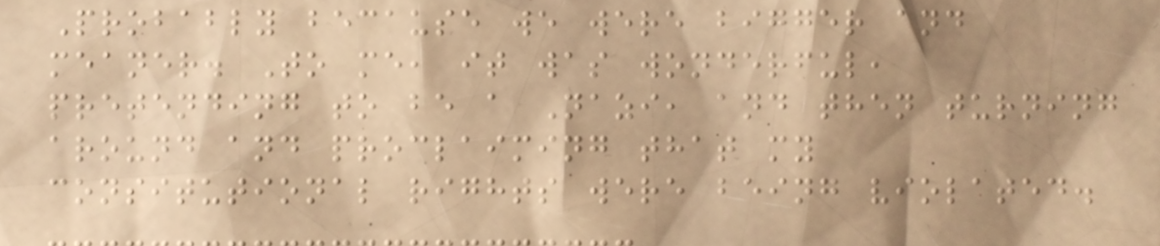Probably because we were bigger and
meaner. To me, it was wonderful,
pretending to be a Nazi, and then turning
around and proclaiming that my
consitutional rights were being violated.
